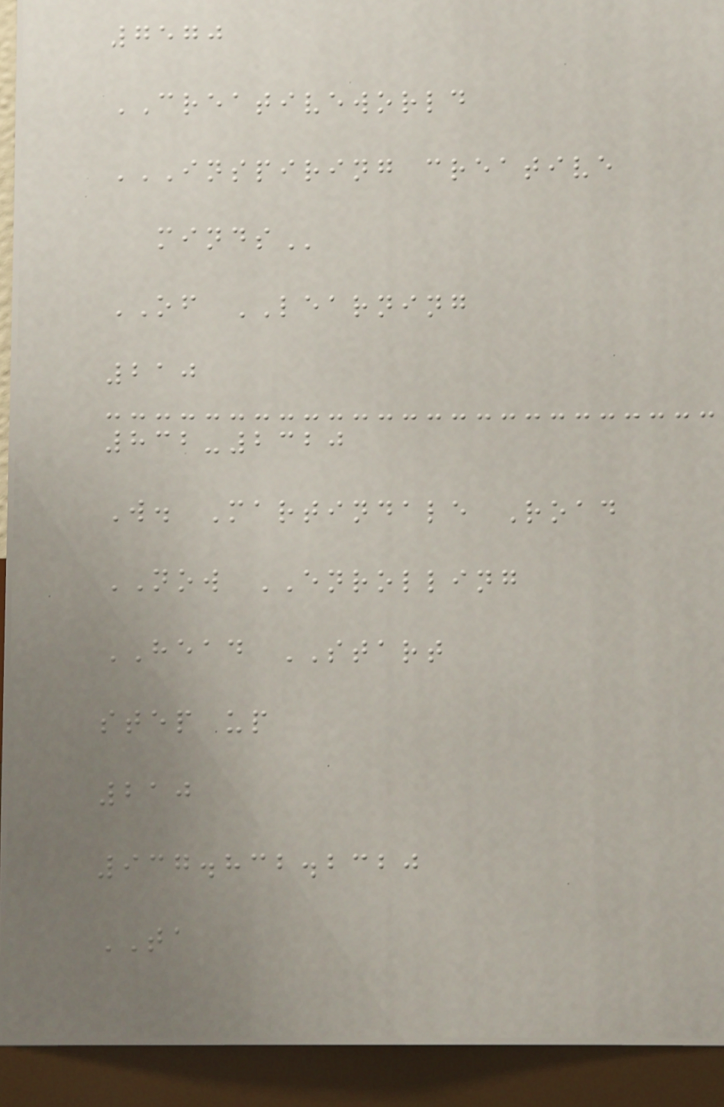7570
CREATIVEWORLD
INSPIRING CREATIVE
MINDS
OF LEARNING
210
832-2320
W. Martindale Road
NOW ENROLLING
HEAD START
step up
210
937.832.2320
TA
